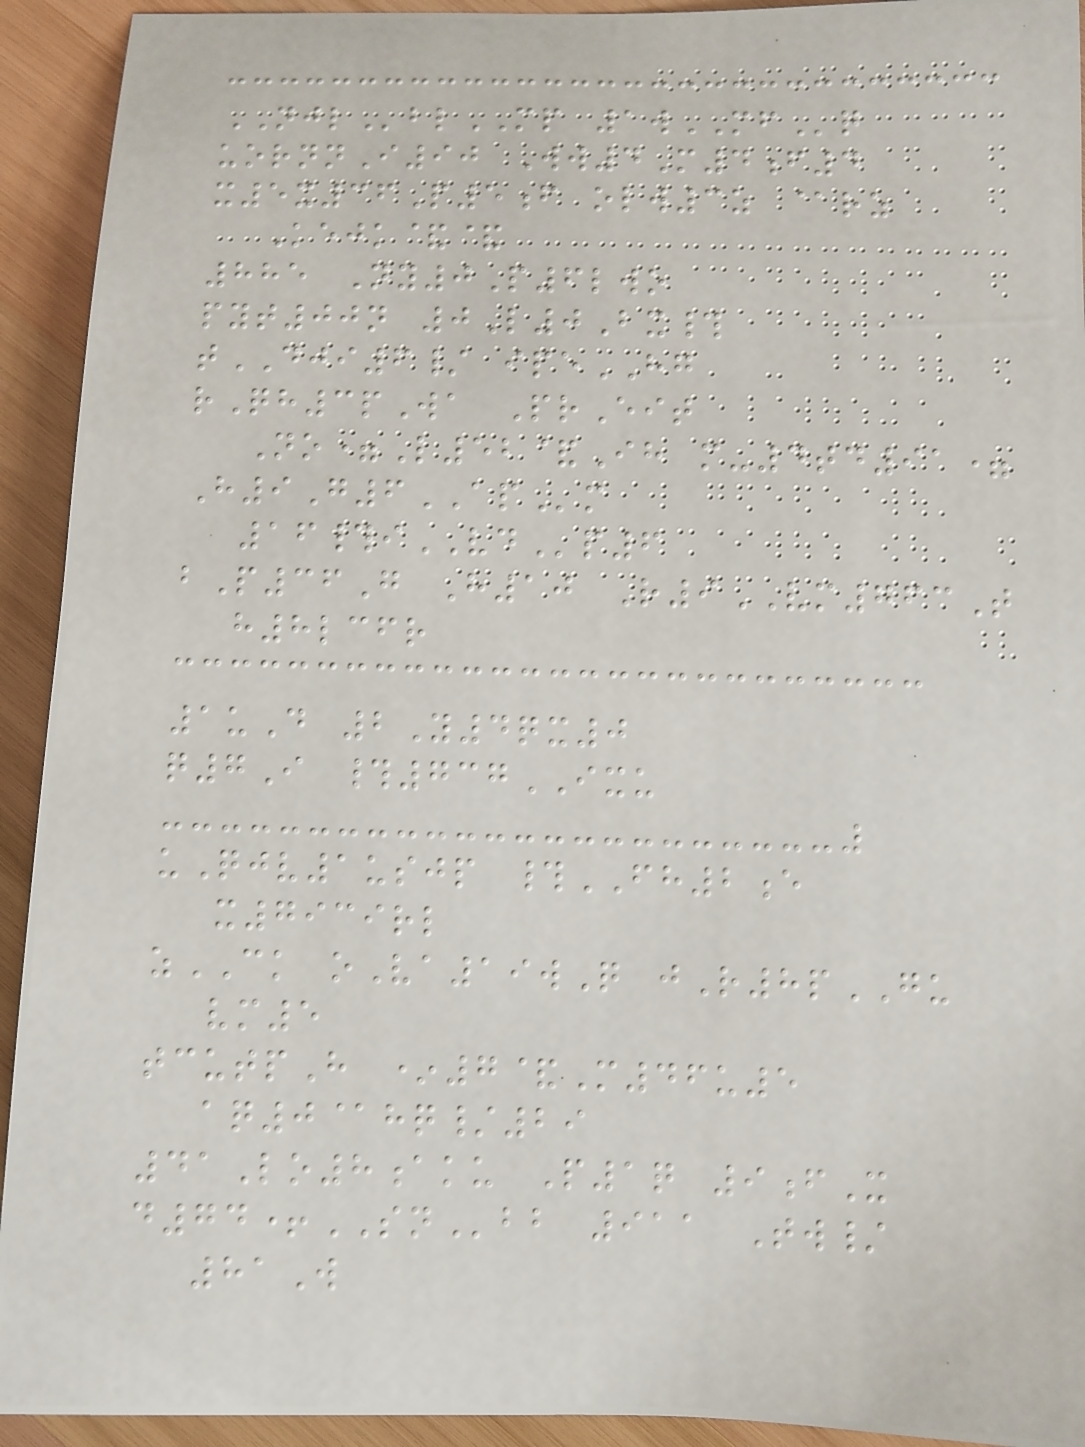NJLblMP 1wMFq
uornnI90 Ww4M4f4
x5x36P5f olw3z @rz
Kejk&&
885 Ny0P6lwo
pyt00n 0L0Bx#
tDJI6/ ipeHG
rQh3pWa PrEit
No=L52&Ih m-4td91=
H9G6APm
16#iVDp6
bP36G H10 R9VM763T
h8lcfr
1uD 2Y4qx0
q7I #737IXU
uQjv1usjp #FH2e
x7939rl
zCK oVa19wQ jR8pGU
vm5
tcutpH *7&M46u5
aq0@hq/29
41Lo8aku P1q 9fX
d74+SNbb 911 Tw/
81W
